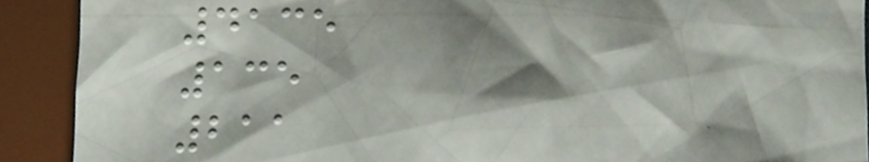4135
135
211
